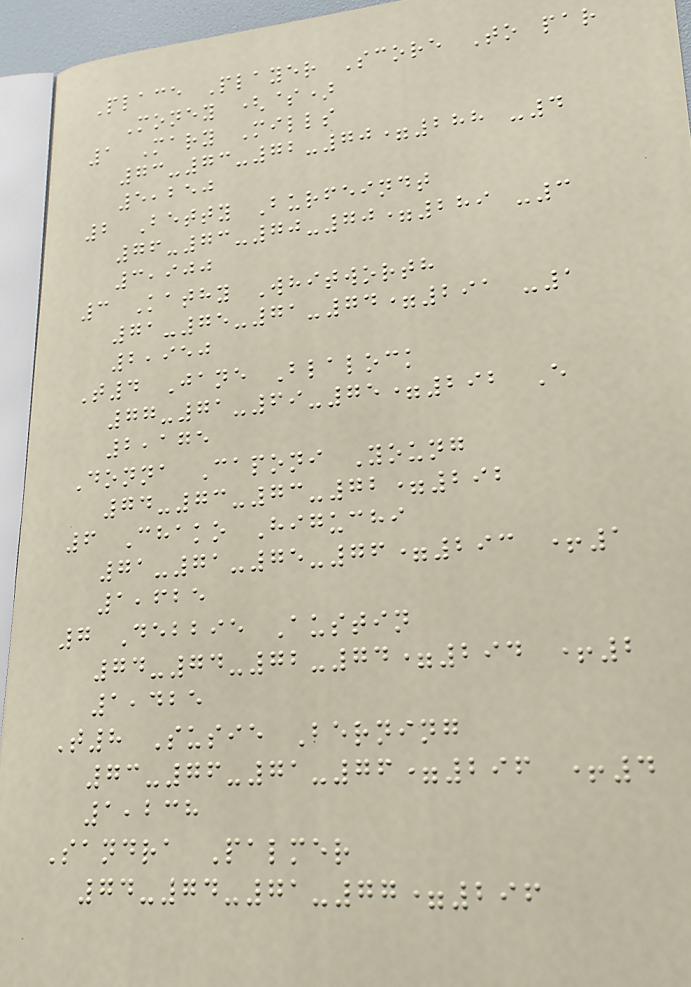Place Player Score To par
Money ($)
1 Mary Mills
73-73-72-70=288 -4
5,250
2 Betty Burfeindt
76-73-70-70=289 -3
3,900
3 Kathy Whitworth
71-75-71-74=291 -1
2,950
T4 Jane Blalock
77-71-69-75=292 E
2,175
Donna Caponi Young
74-73-73-72=292
6 Chako Higuchi
71-71-75-76=293 +1
1,625
7 Debbie Austin
74-74-72-74=294 +2
1,425
T8 Susie Berning
73-76-71-76=296 +4
1,238
Sandra Palmer
74-74-71-77=296
